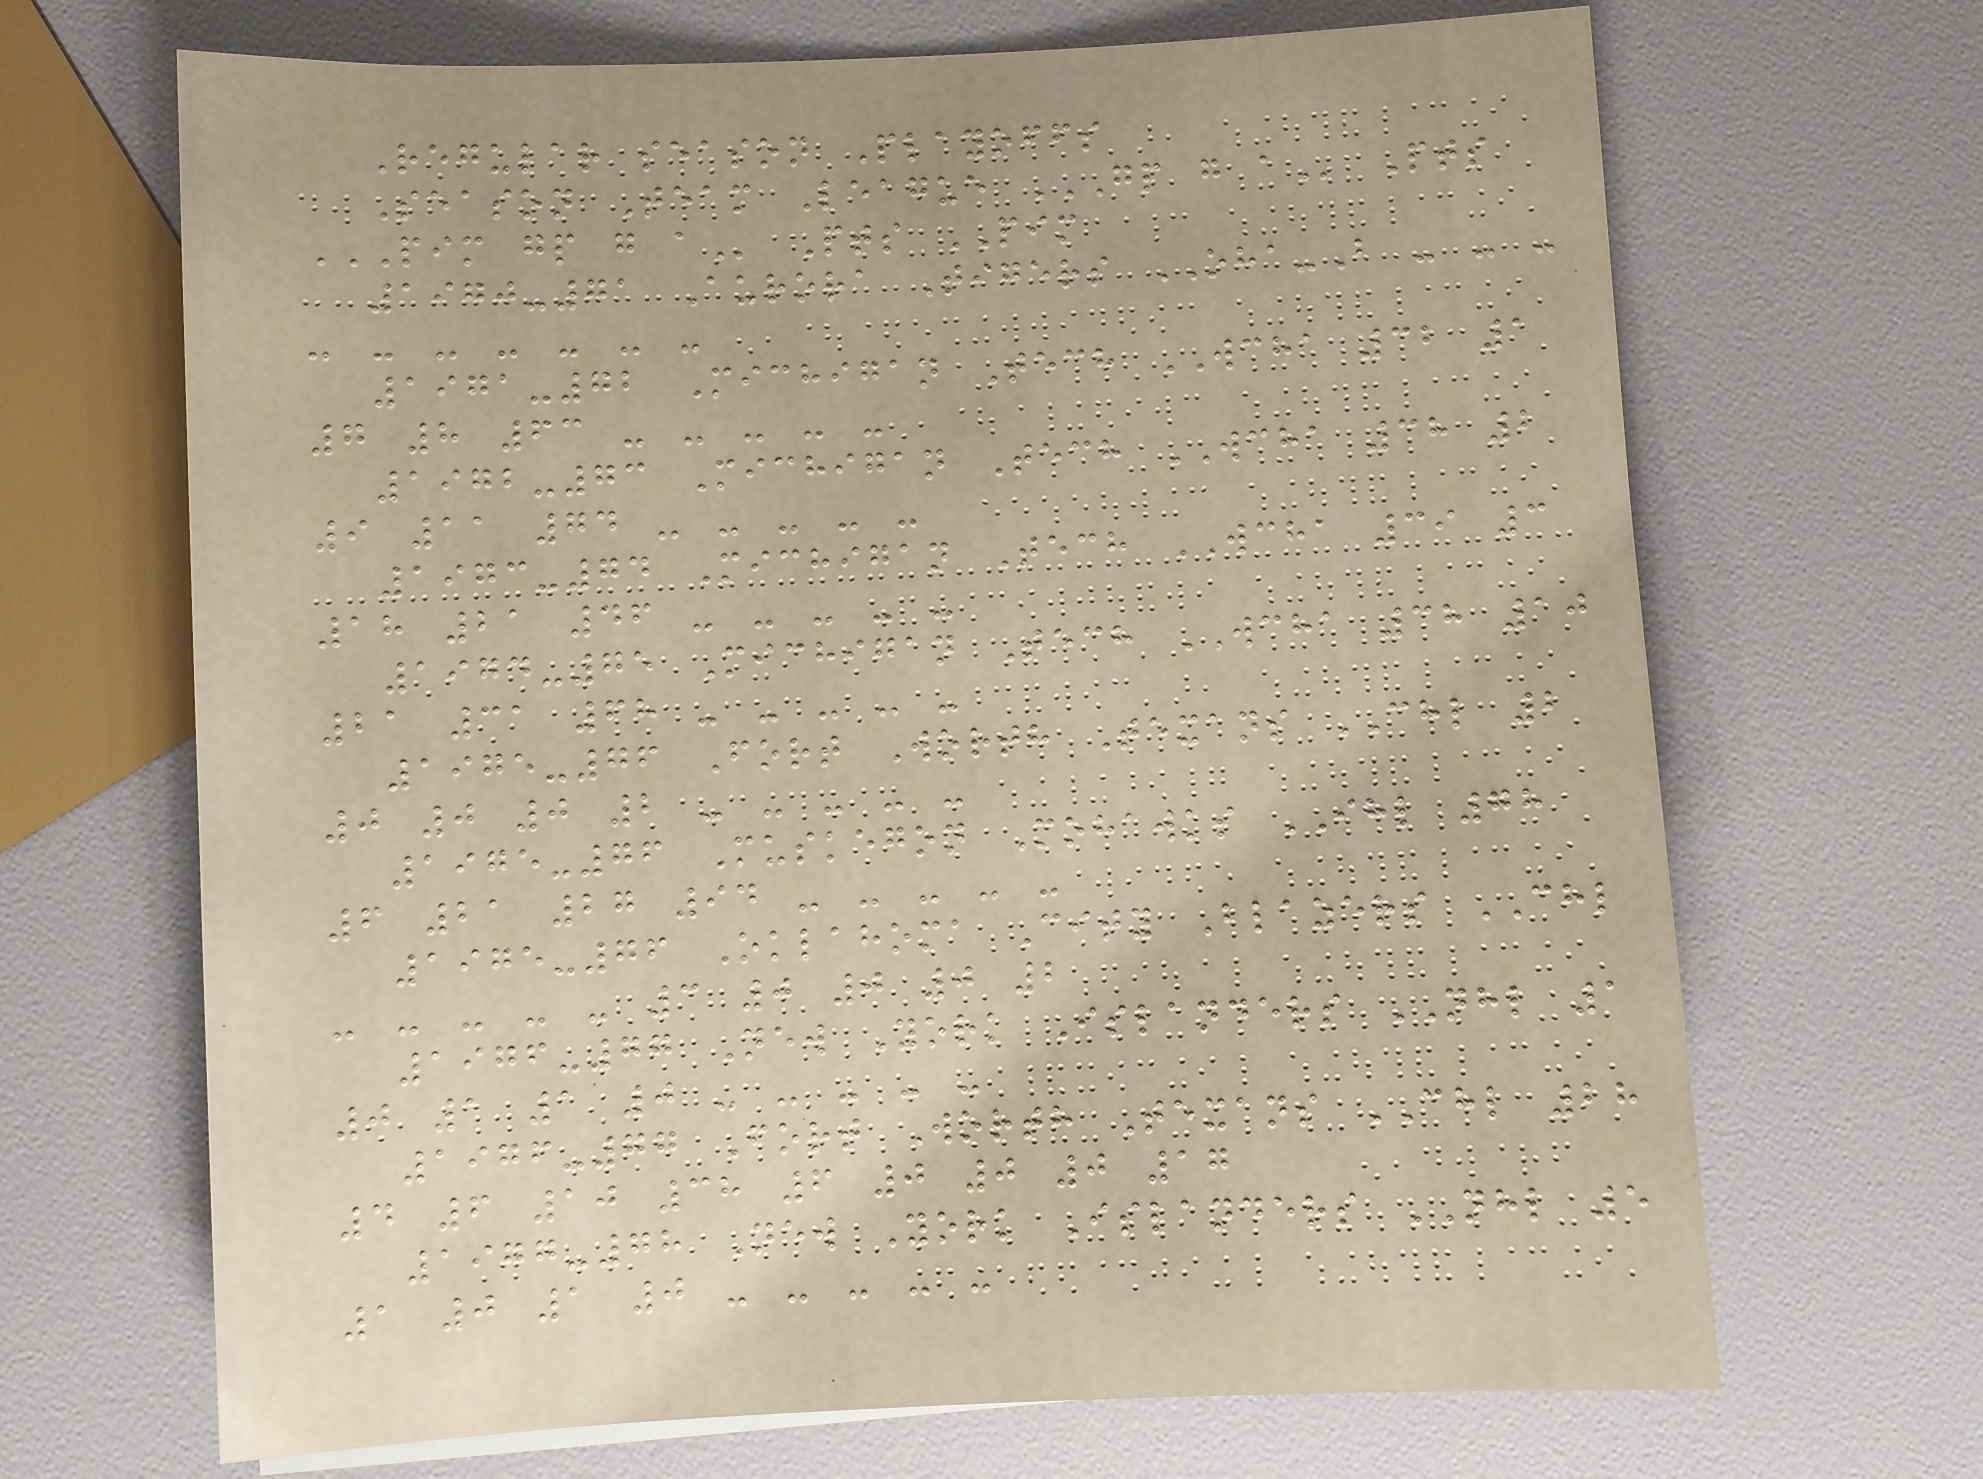Regular season Playoffs
Season Team League GP G A Pts
PIM GP G A Pts PIM
1970-71 Aurora Tigers OHA-B - - -
- - - - - - -
1971-72 Michigan Tech WCHA 32 1
7 8 63 - - - - -
1972-73 Michigan Tech WCHA 38 2
9 11 74 - - - - -
1973-74 Michigan Tech WCHA 39 3
18 21 46 - - - - -
1974-75 Michigan Tech WCHA 38 10
21 31 68 - - - - -
1975-76 Fort Worth Texans CHL 2
0 0 0 2 - - - - -
1975-76 Muskegon Mohawks IHL 78
6 21 27 94 - - - - -
1975-76 Oklahoma City Blazers CHL
- - - - - 3 0 0 0 2
1976-77 New York Islanders NHL 1
0 1 1 0 - - - - -
1976-77 Fort Worth Texans CHL 28
4 6 10 38 6 0 0 0 17
1977-78 New York Islanders NHL 5
1 0 1 0 - - - - -
